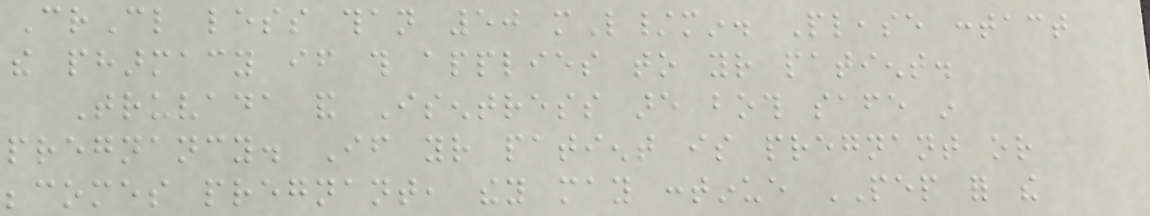CrCl less than 50 mL/min. Please contact
the pharmacy if this applies to your patient.
Truvada and Isentress are both safe in
pregnancy. If your patient is pregnant or
becomes pregnant, they may continue PEP for the
